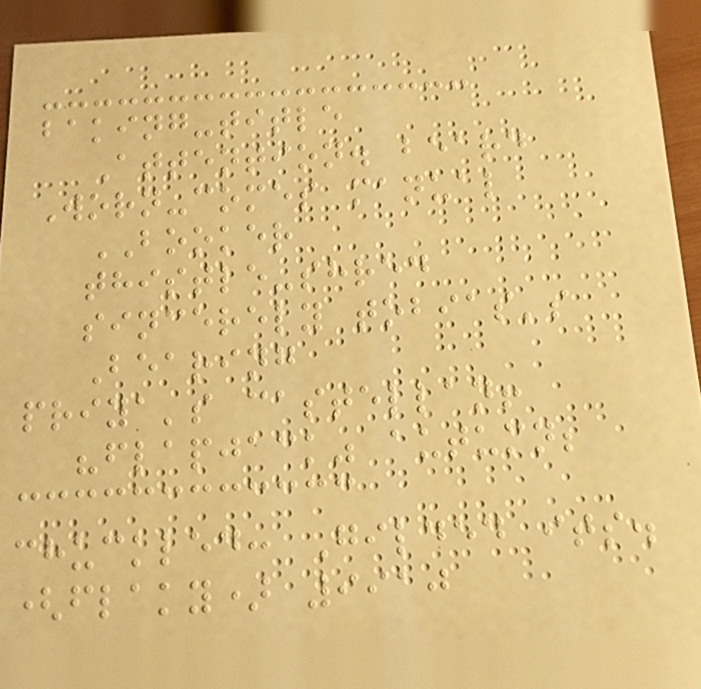baking-title
Attention. beard
Worn-comes manual
BOOKER
thistle-shred
sincerely tobias's
Bearing
priya's castellan!
"flapjack" autumn;
chuckled: Gilded its.
(flaky) 9910
